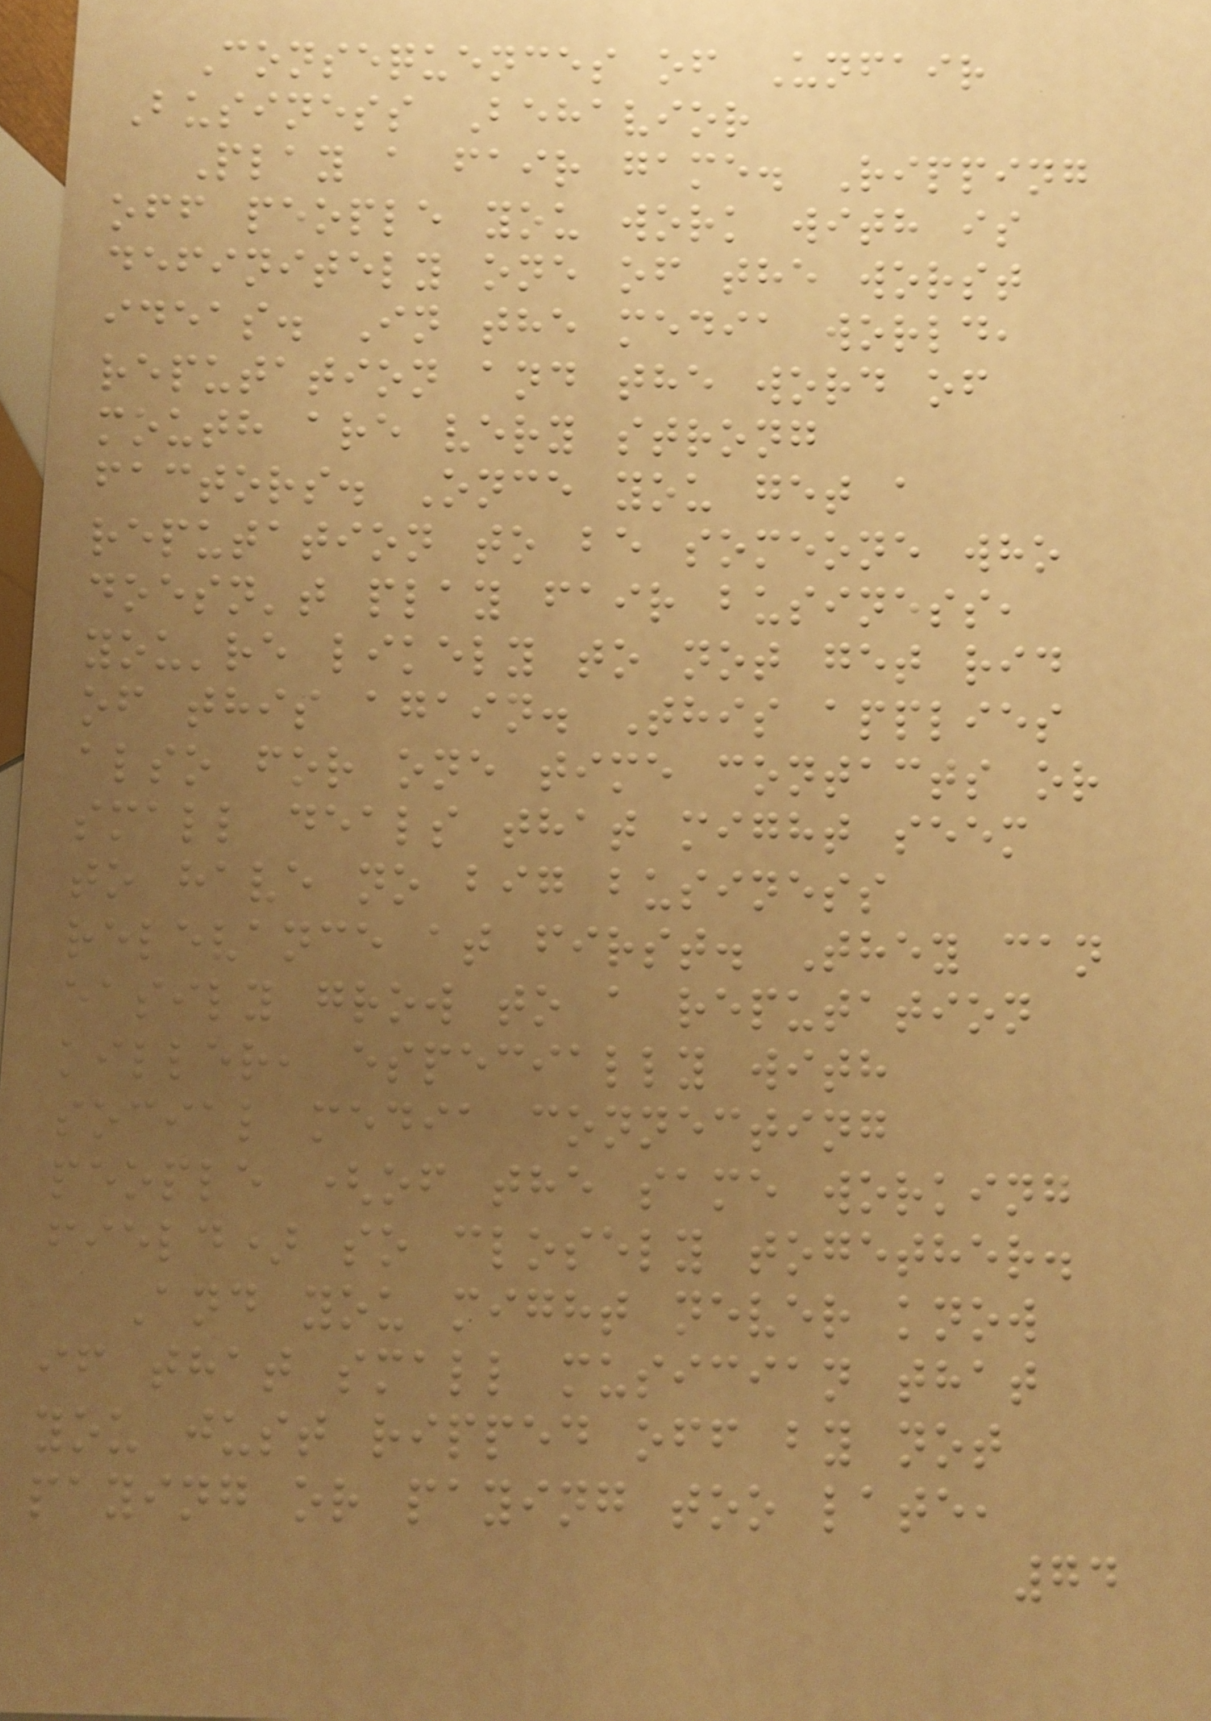Consequences of Unfair
Business Behavior
Play a fair game. Ripping
off people you work with is
definitely one of the worst
ideas. In the media world,
reputation and the word of
mouth are very strong
factors. Once you get a
reputation to be someone who
doesn't play fair business,
you're likely to not get rid
of this again. This applies
also for one time contacts or
small deals that might seem
to have no big business
relevance at first. They can
easily grow to a reputation
killer, especially with
social media connecting
people (of the same working
field) so closely together.
And you might never know
if that small musician that
you just ripped off by not
paying or paying too late,
74
